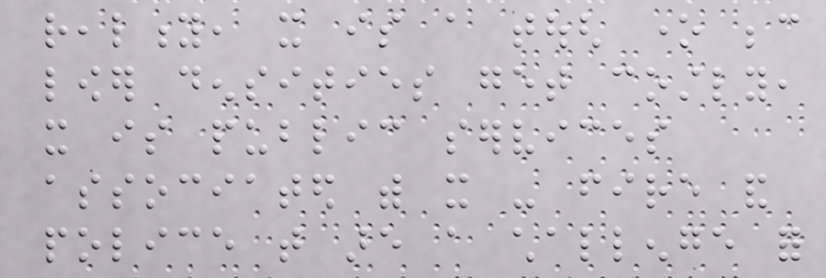reality, it is a tough one because
lower densities get costly,
it is public services
associated with it - fire and
police that are a challenge for
